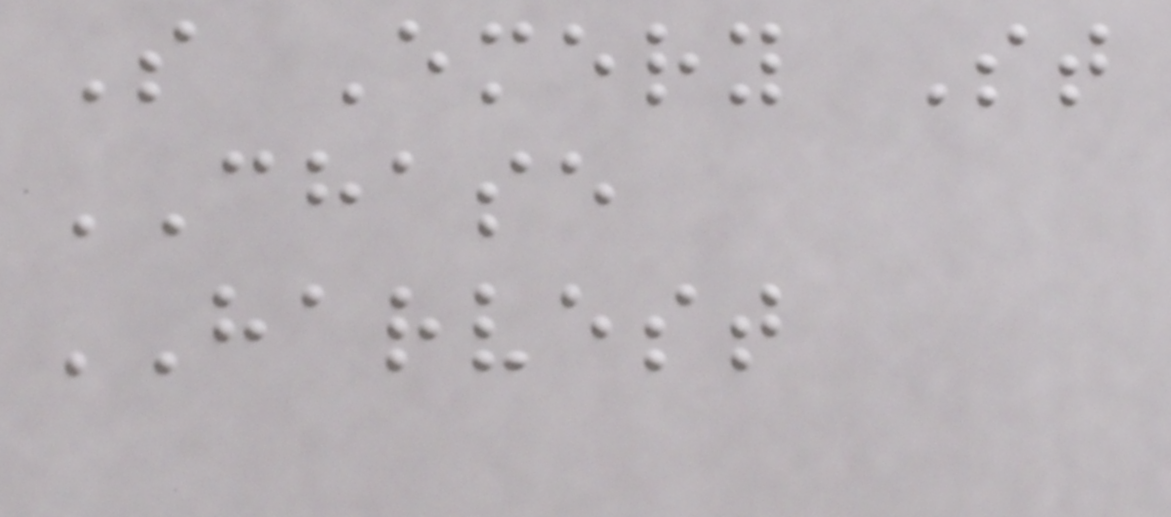S Emery St
CHASE
HARVEST
